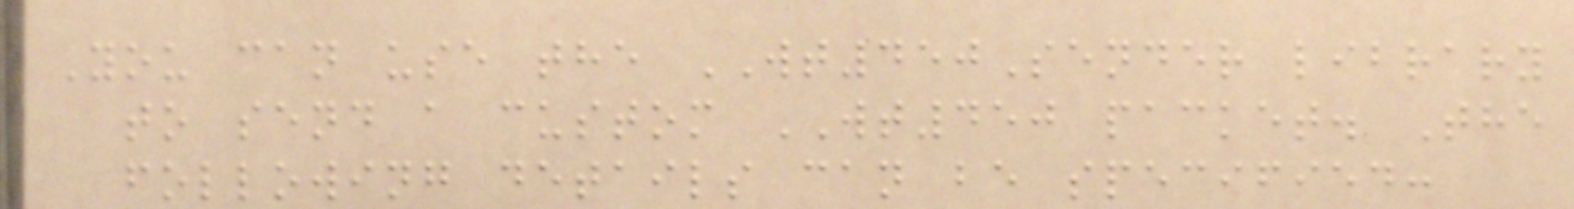You can use the WT450Sender library
to send a custom WT450 packet. The
following details can be specified:
